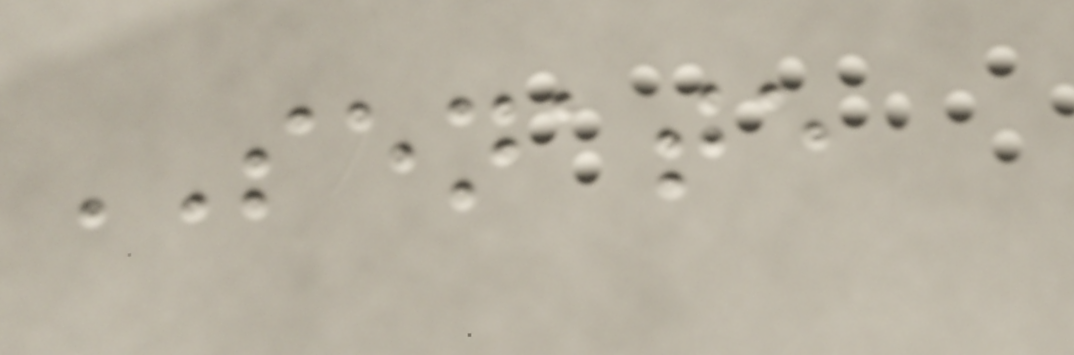SENATE
